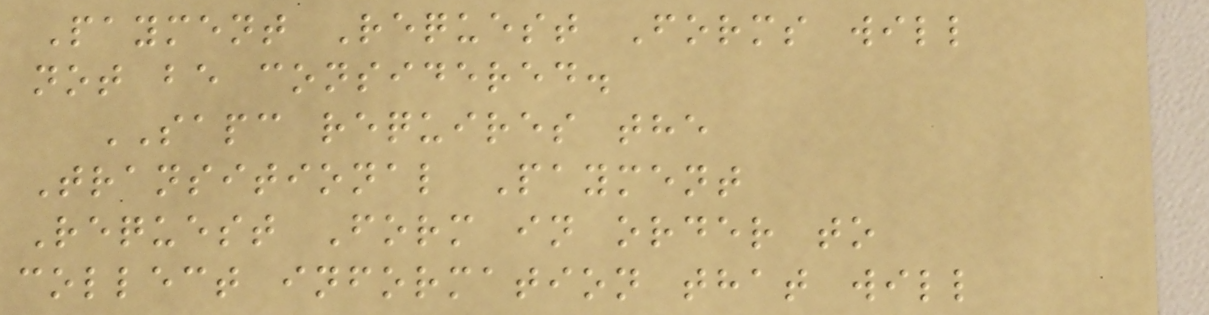Payment Request Forms will
not be considered.
SAPC requires the
Transitional Payment
Request Form in order to
collect information that will
